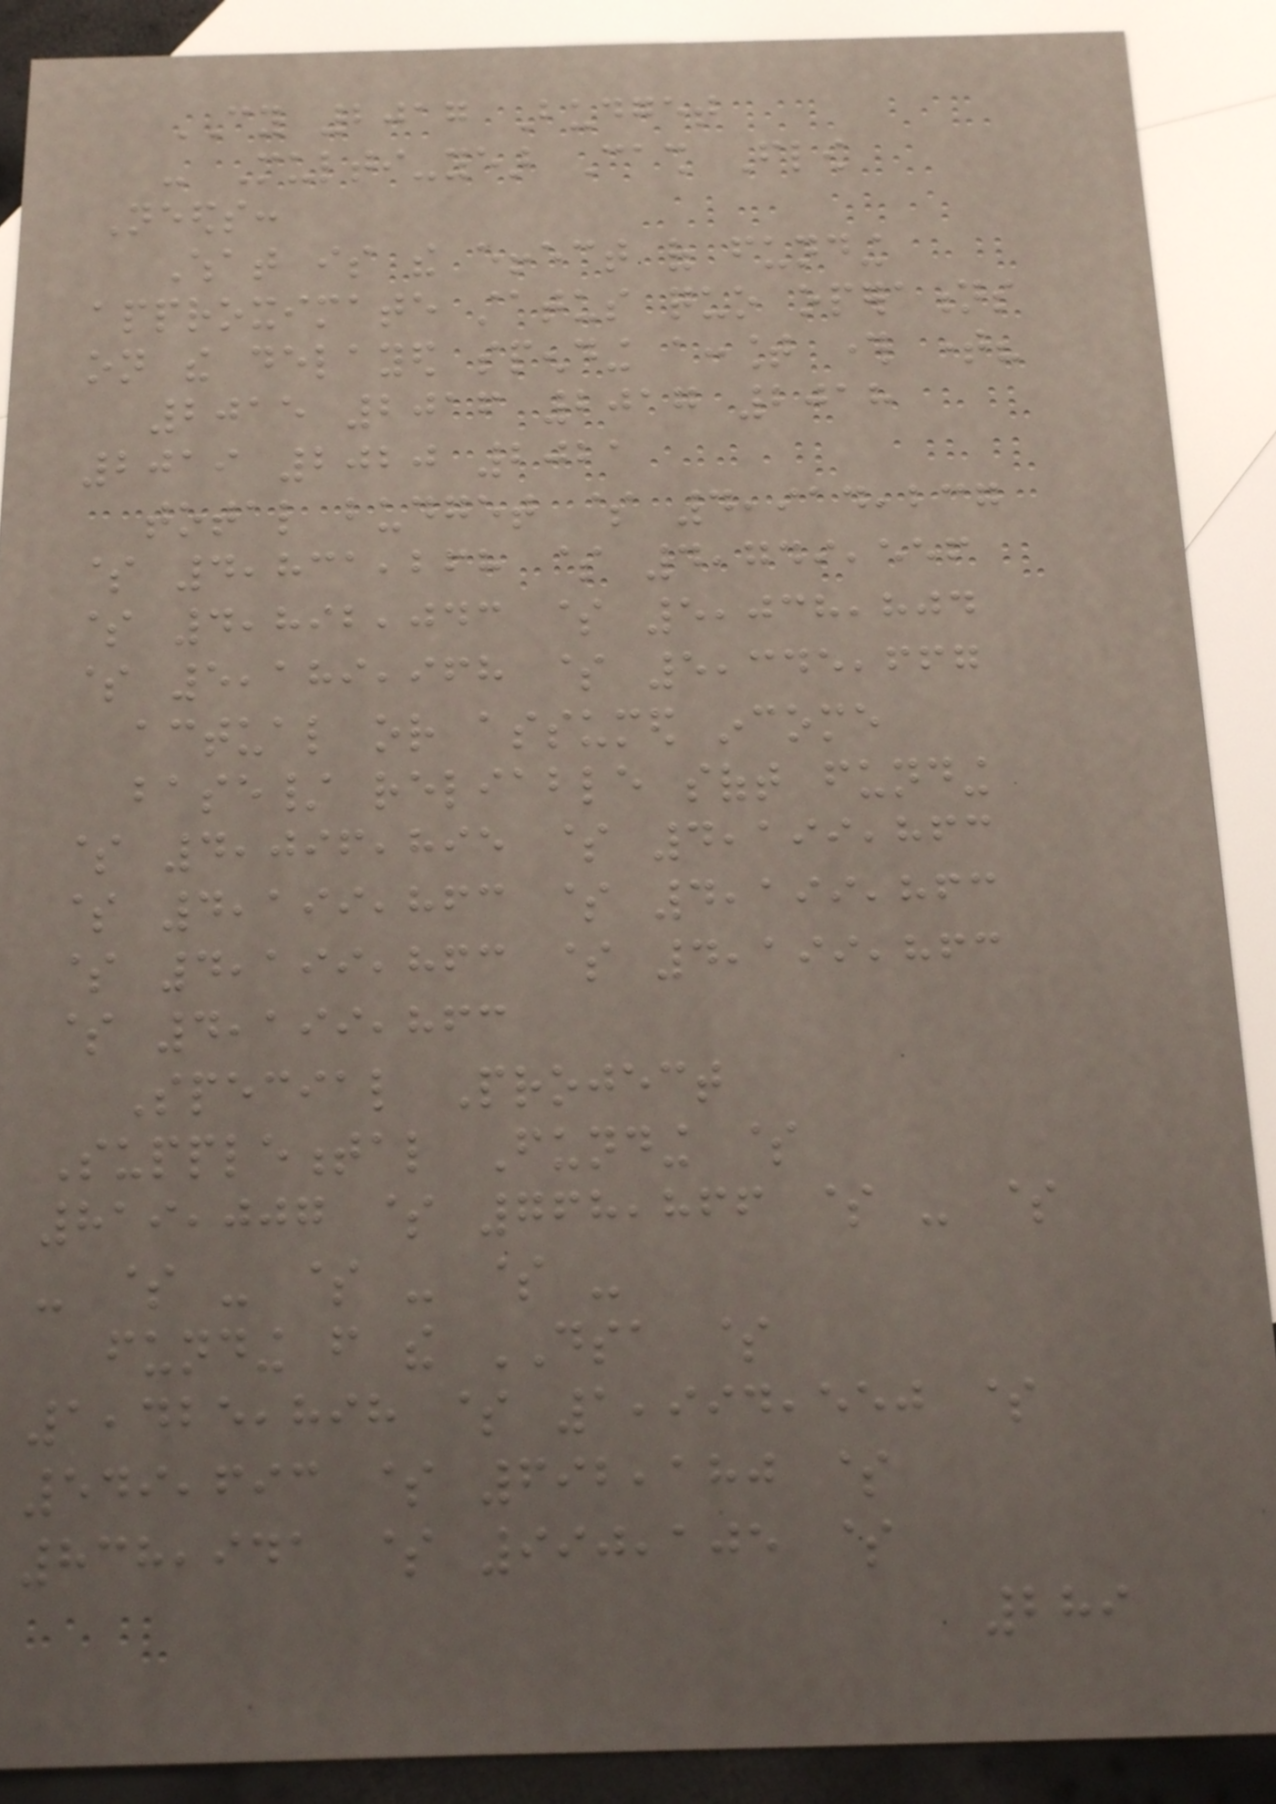CY 2017 Budget
- Multi-year Cash Flow
Needs:
What is the effect of funding
approximate status quo operations
on the delayed spending account through time?
2015 2016 2017 2018
2019 2020 2021
total budget $ 4,914,237
$ 4,831,268 $ 4,749,556
$ 4,892,043 $ 5,038,804
$ 5,189,968 $ 5,345,667
actual or assumed income
base/ reliable soft funding
$ 4,096,895 $ 4,199,863
$ 4,199,863 $ 4,199,863
$ 4,199,863 $ 4,199,863
$ 4,199,863
Special Project
Supplemental Funding $
819,007 $ 768,866 $ - $
- $ - $ - $ -
funding from the DSA $
1,425,898 $ 1,994,550 $
549,693 $ 692,180 $
838,941 $ 990,105 $
289
